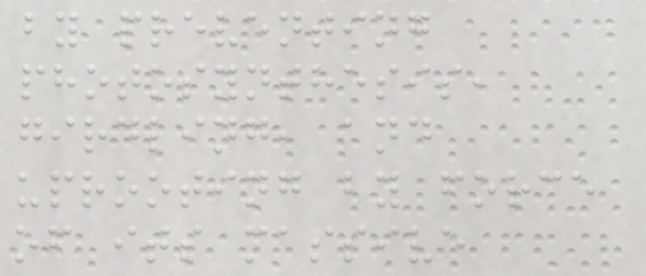by preventing
photosynthesis,
girdling, and
uprooting by force
of its massive
